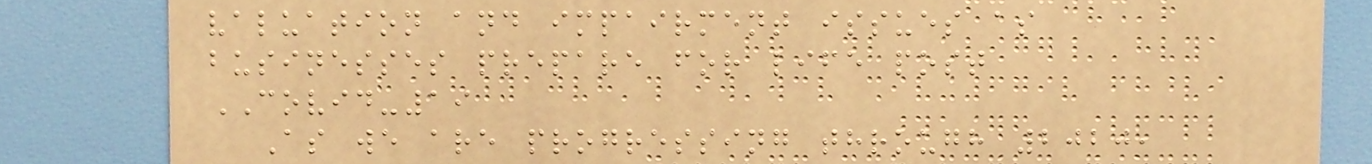valuation and impairment issues as
businesses prepare for life post
COVID-19
As we are progressing through 2020,
